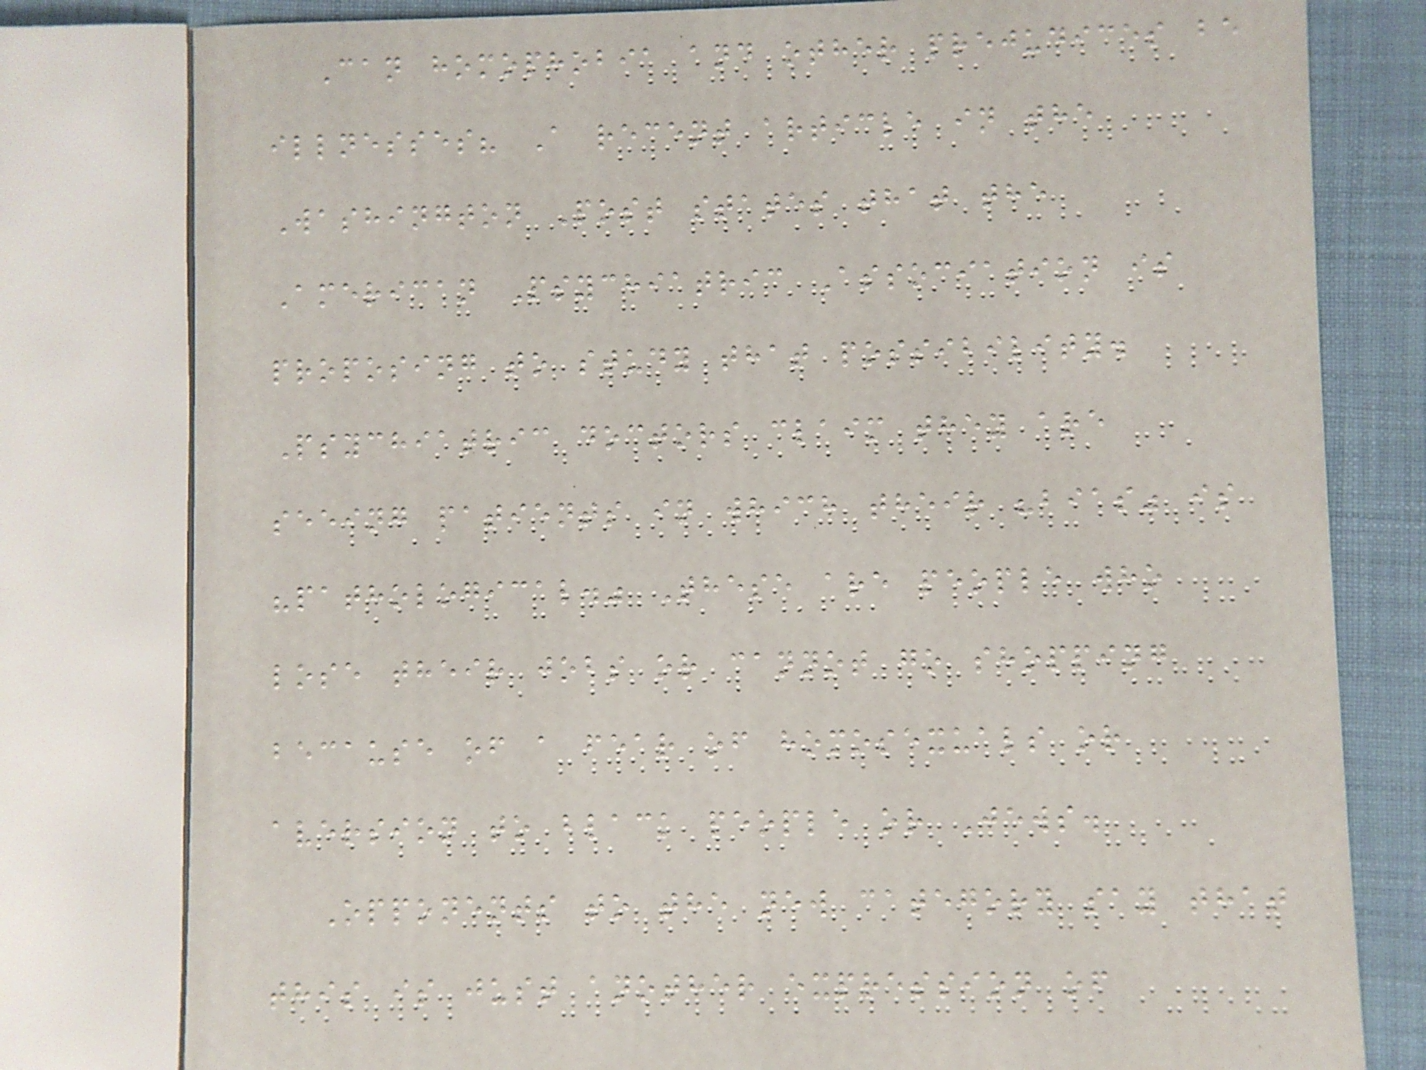Can homophobia and other prejudices be
illnesses? A recent article in the
Washington Post states that the
American Psychiatric Association is
proposing to study that possibility.
Psychiatric doctors claim they are
seeing patients in which their "bias" is
"pathological." These are people who
lose their jobs or cannot go shopping
because of a fear of homosexuals or
aversion to black people or Jews.
Opponents to the new category say that
this is just another expression of
